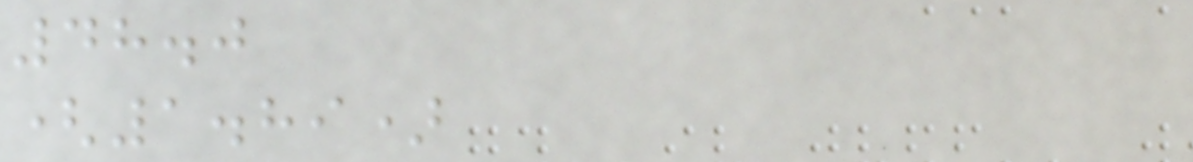48.0
(1.89)
